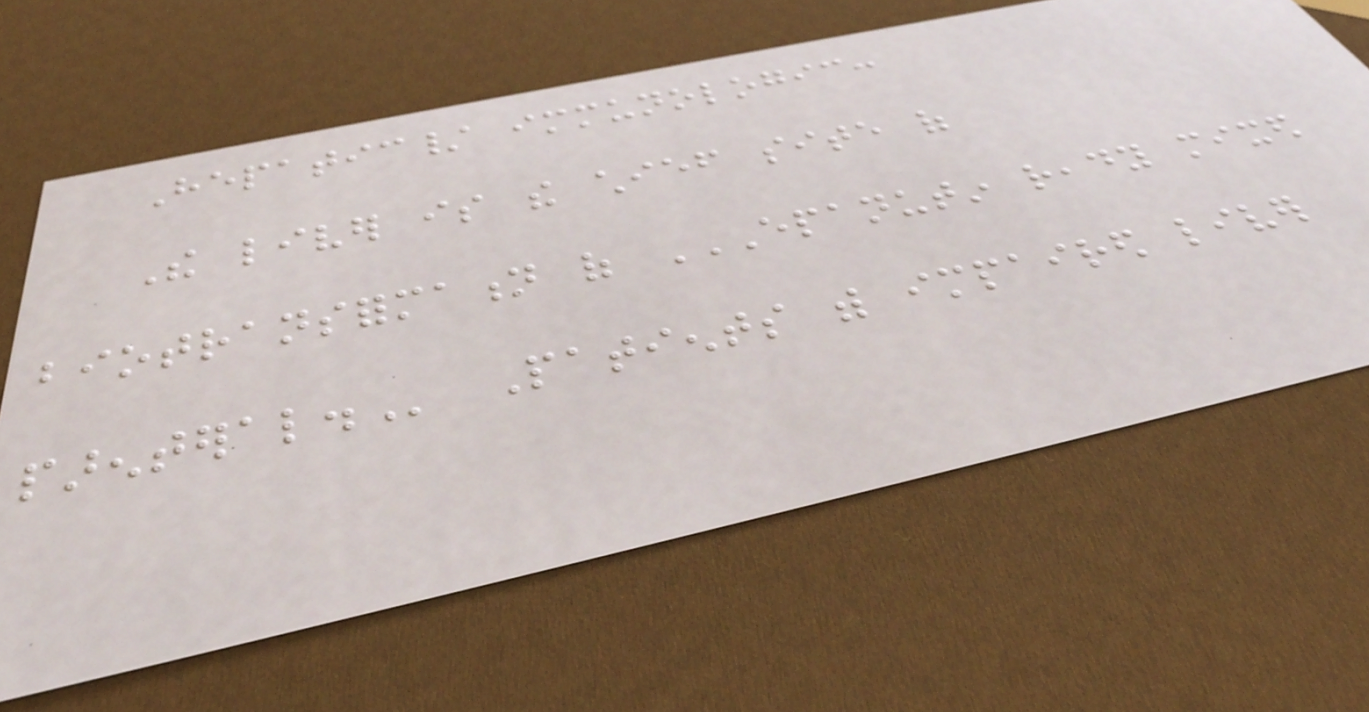Hepatic/ immunologic:
The liver is the chief site of
biotransformation of EPANUTIN READY MIXED
PARENTERAL. Patients with impaired liver
